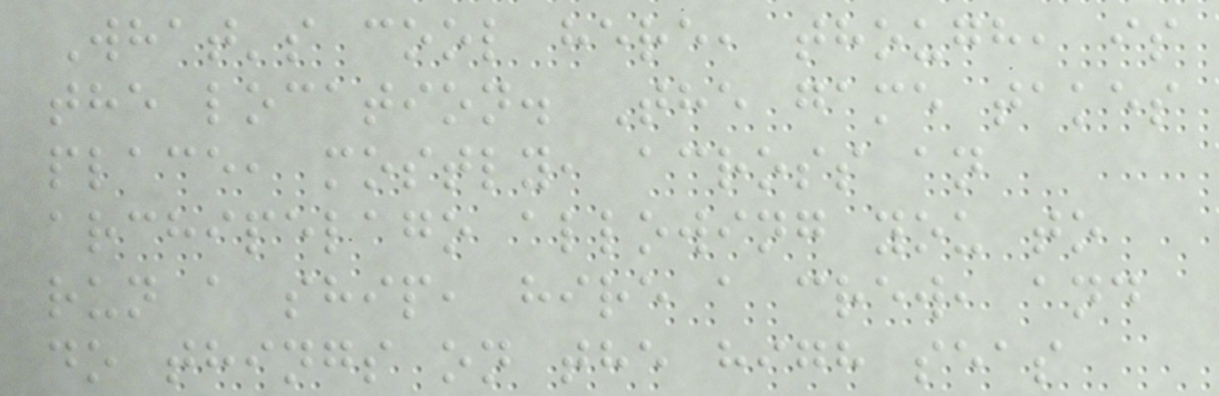What's cool here, though, is
the location. The game takes
place, mostly, across an
archipelago allowing you to
run a ship, hire a crew, and
do things on the high seas
